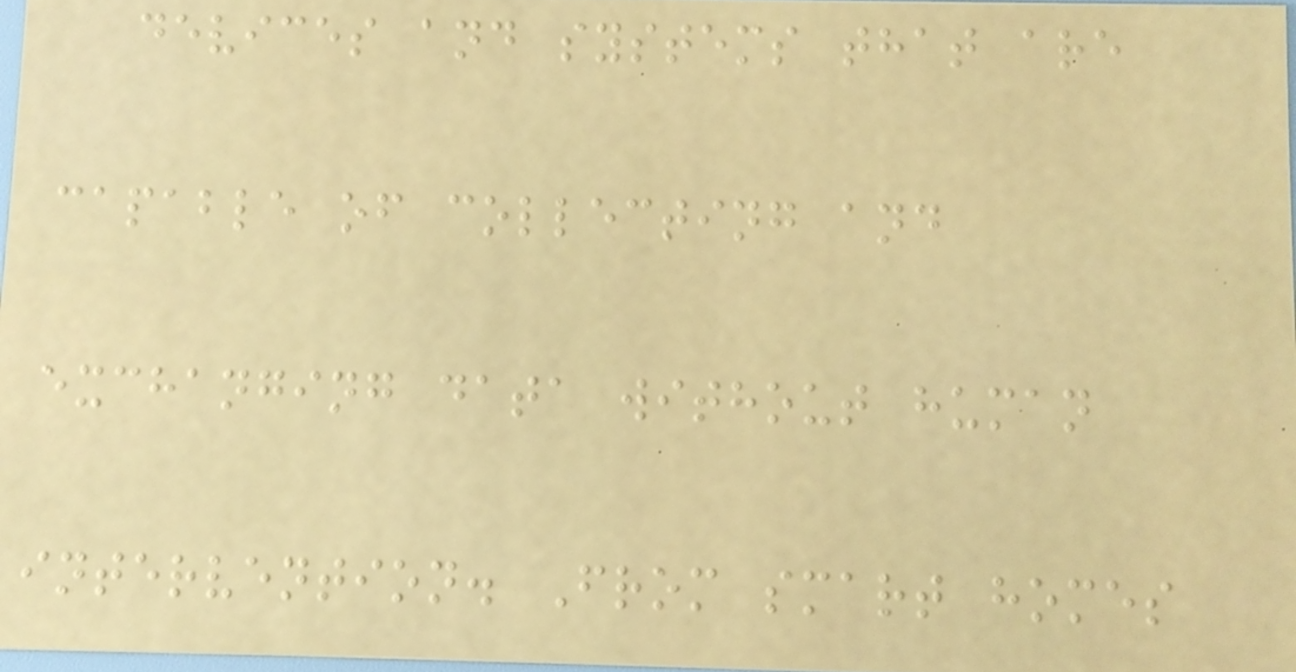devices and systems that are
capable of collecting and
exchanging data without human
intervention. From smart homes
